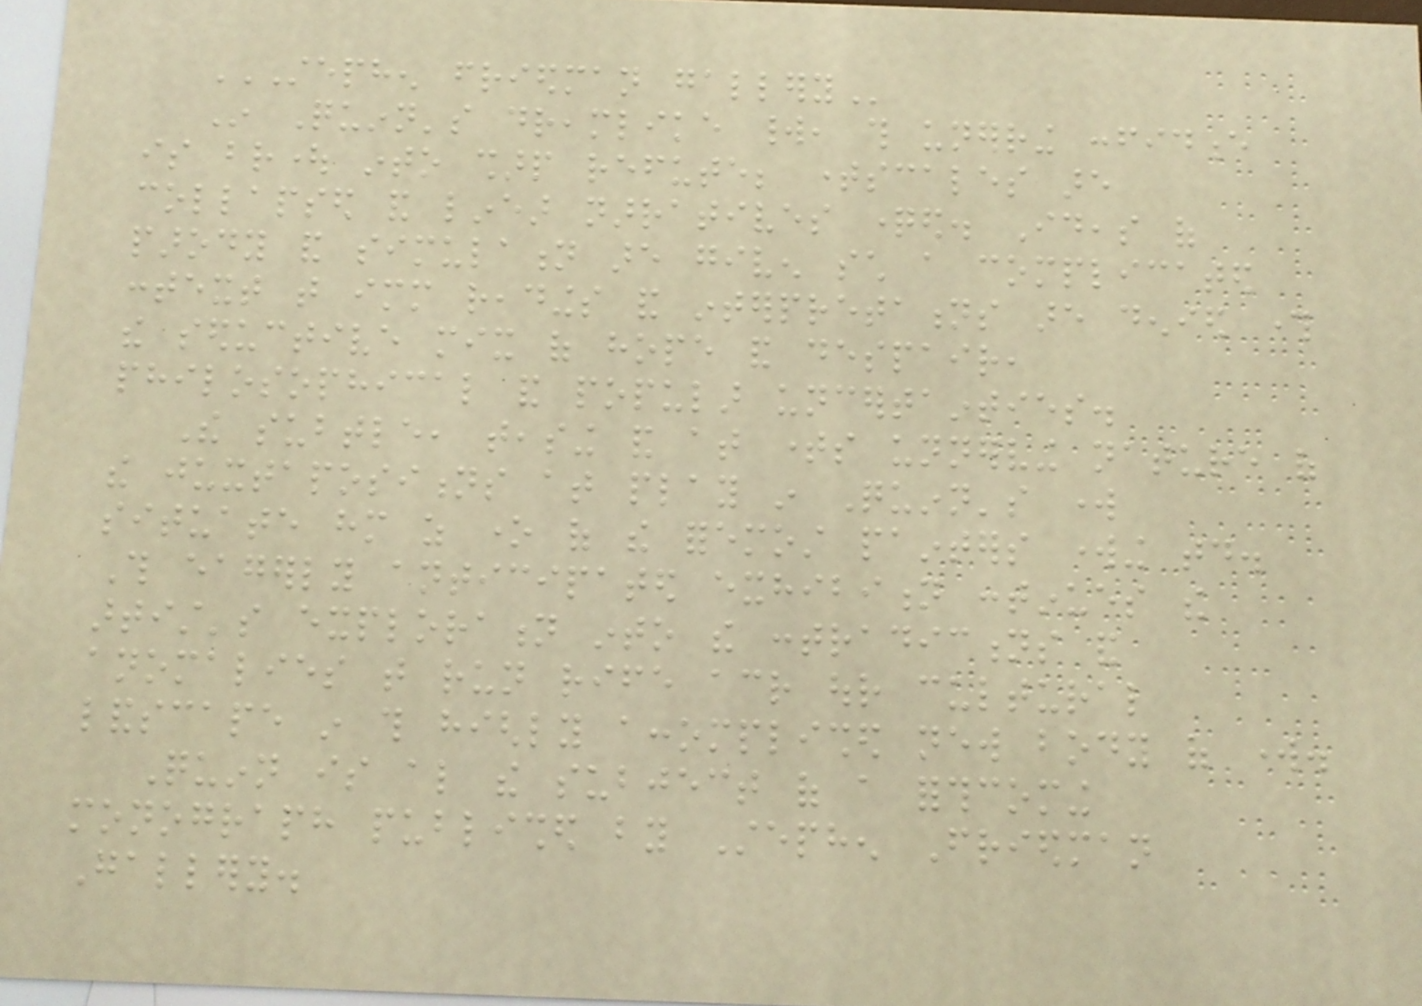STEPHEN FRIEDMAN GALLERY
In Quinn's dreamlike world, this unerring confidence
is brought into sharp refute; timescales are
collapsed and linear narratives questioned. Ideas of
parody and simulation are given such a complicated
context that immediate readings and interpretations are denied through
the seductive mix of hope and despair,
philosophical and popular uncertainties.
The subtle, teasing and at times unnerving nature of
the juxtapositions at play in Quinn's work
situate him as one of the foremost painters working today.
This eagerly anticipated exhibition continues the
artist's exploration into the contradictions and
anomalies that run rife across our cultural
landscape in this highly accomplished new body of work.
Quinn is also the subject of a forthcoming
monograph published by Stephen Friedman
Gallery.
